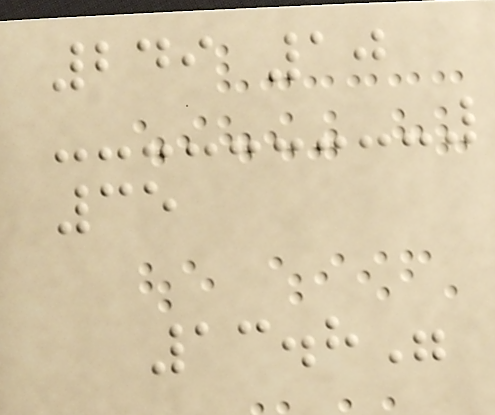249 10
35
13.8"
